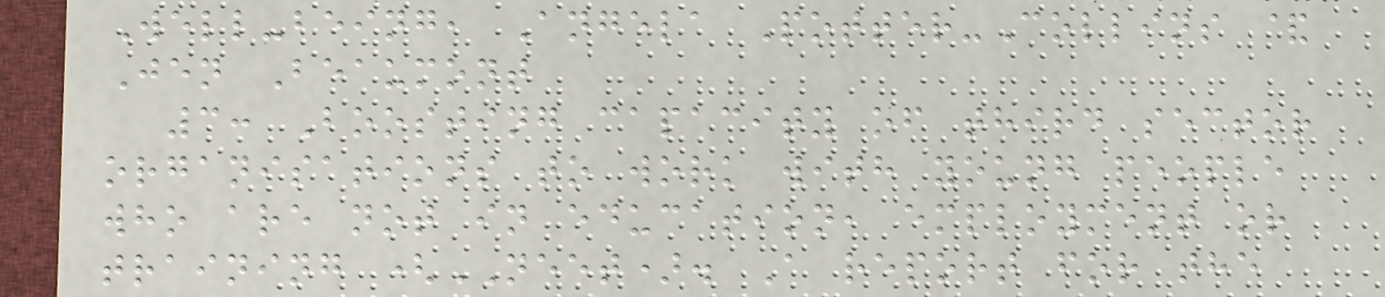Well-being, Angela Potter-Collins &
Jen Beaumont
3: Boosting capacity of third sector
organisations to work with young people
who are not in education, employment or
training (NEET). A report for the
